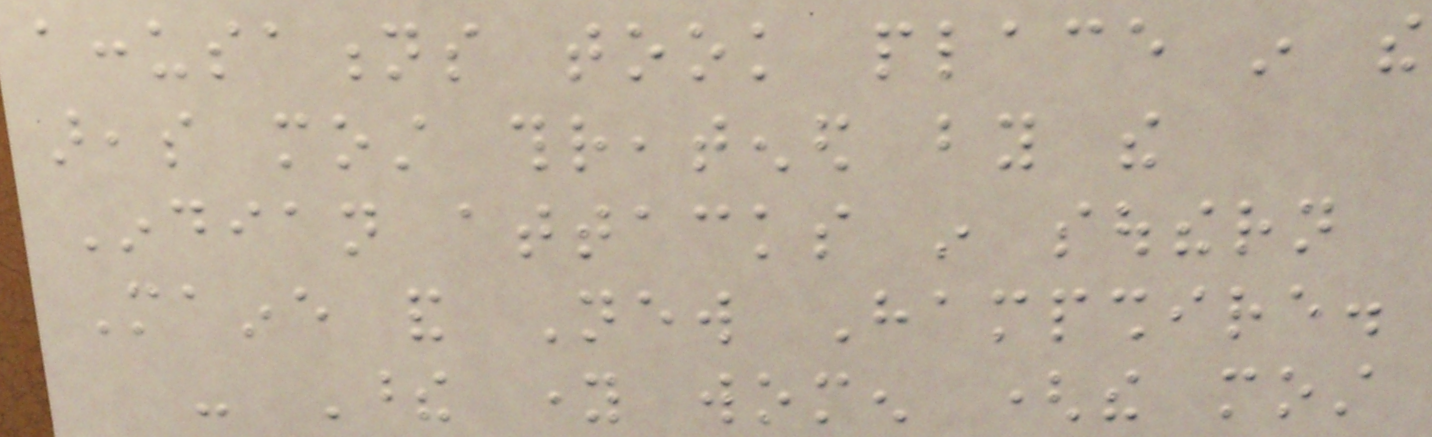accusations took place in the
areas most threatened by the
Indian attacks in southern
Maine and New Hampshire.
- These young women (the most
